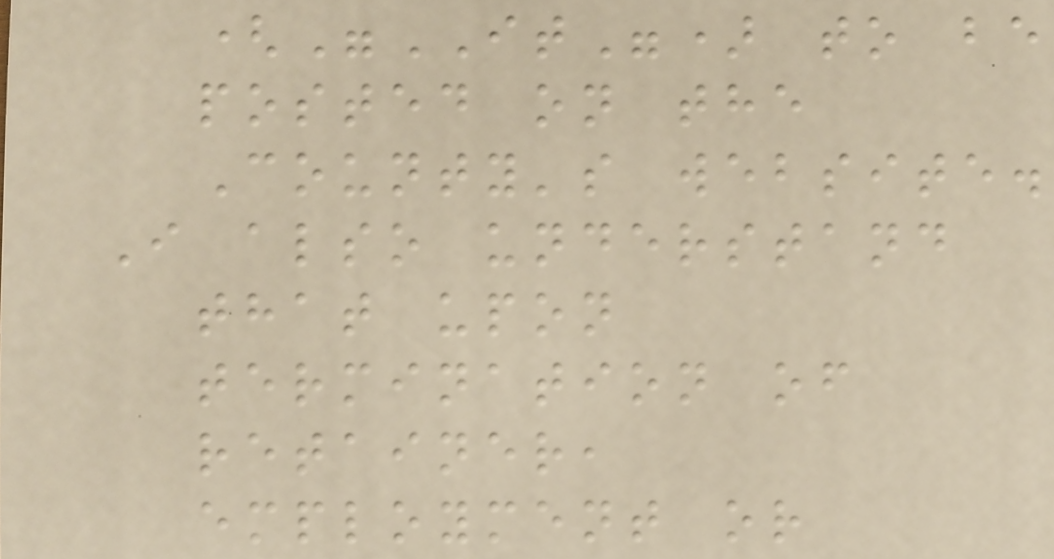("IT") to be
posted on the
County's website.
I also understand
that upon
termination of
retainer,
employment or
